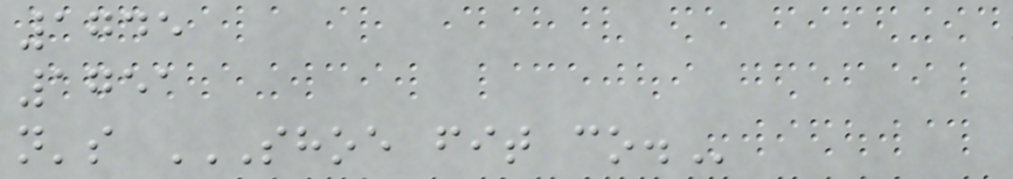1745
1751
n's SHOE FIT CO.
